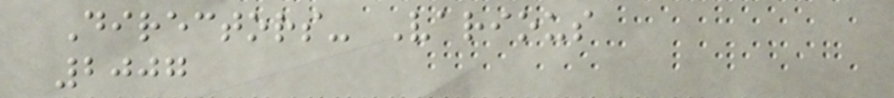Directors- Various
2007
